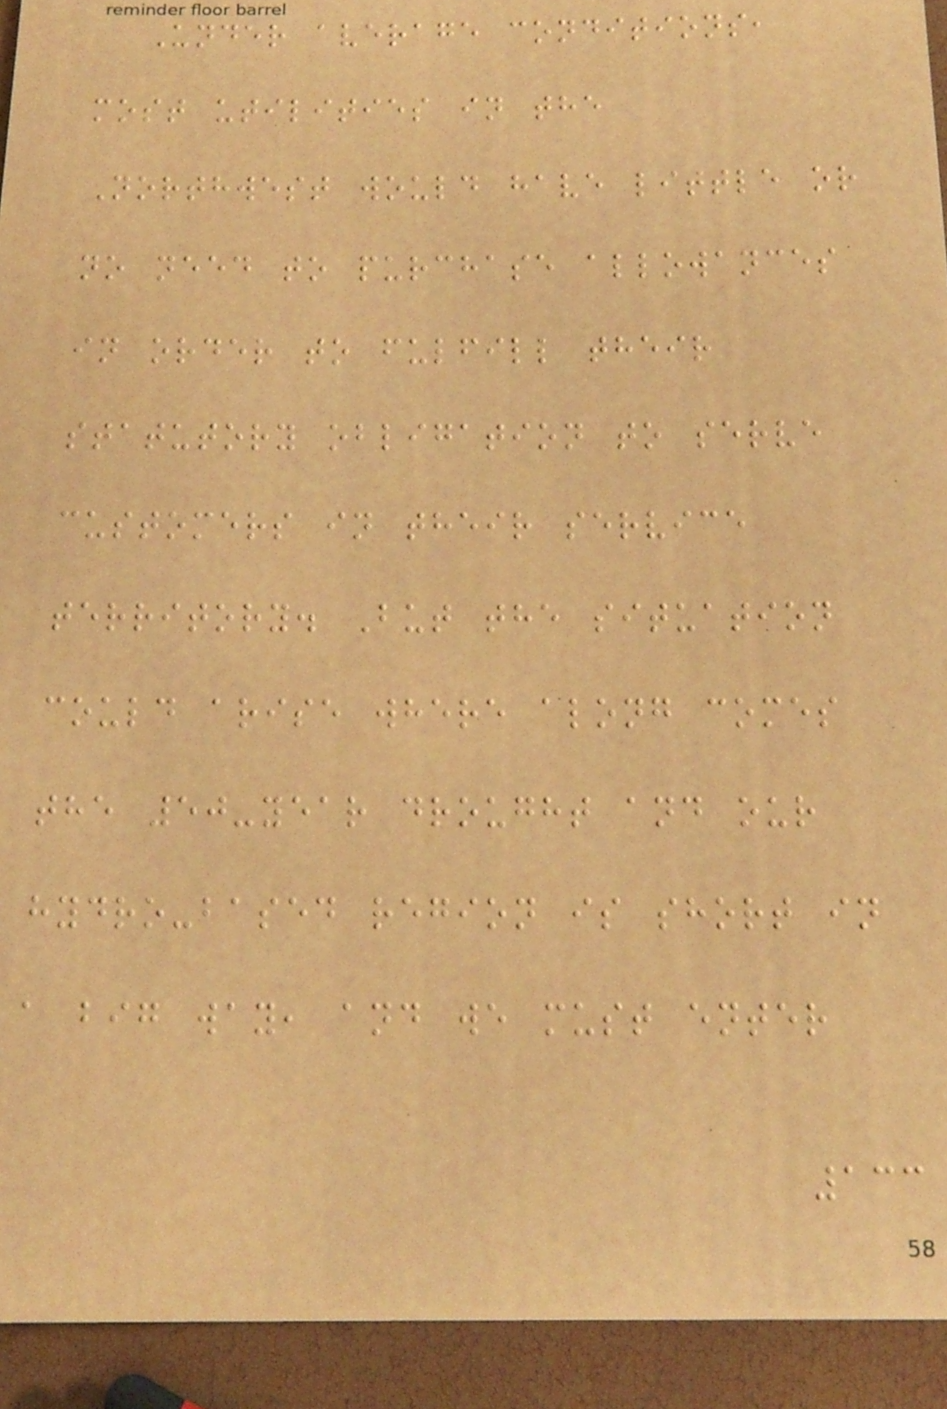Under average conditions,
most utilities in the
Northwest would have little or
no need to purchase allowances
in order to fulfill their
statutory obligation to serve
customers in their service
territory. But the situation
could arise where along comes
the 50-year drought and our
hydro-based region is short in
a big way, and we must enter
133
